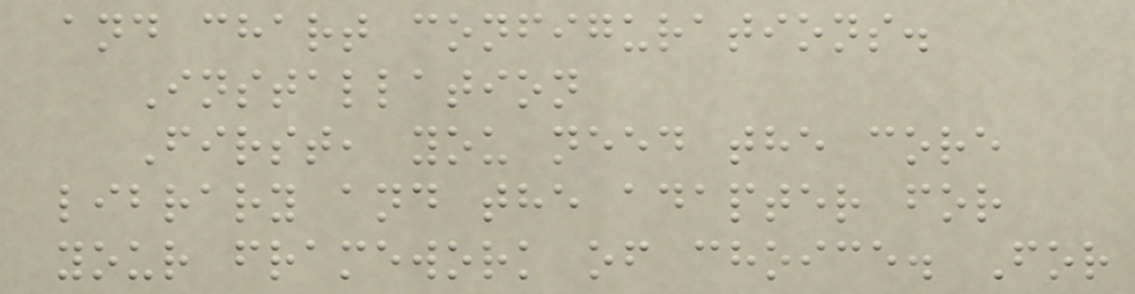and chart configurations.
Installation
First, you need the core
library and the adapter for
your framework of choice. For
